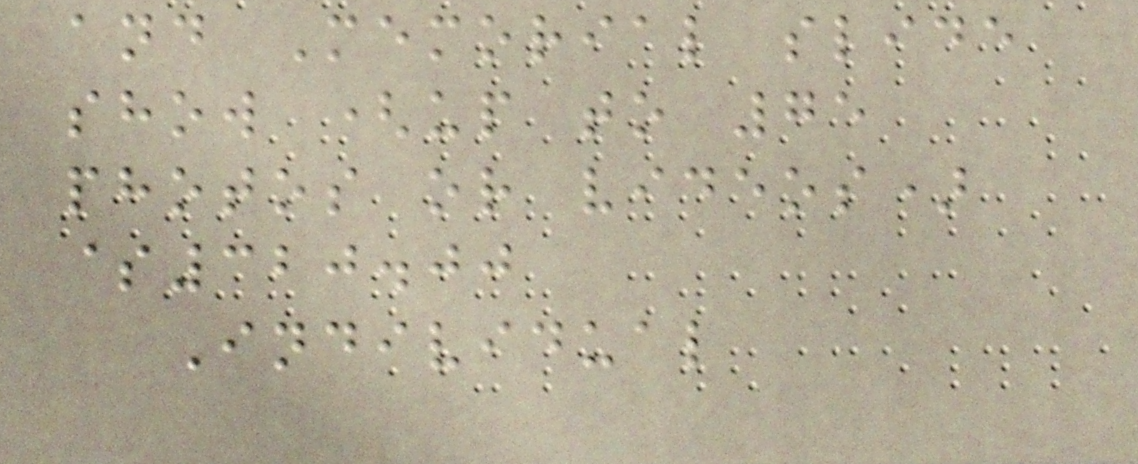and Memorial slide
show (up to 75
photos or videos)
$320.00
Individual
